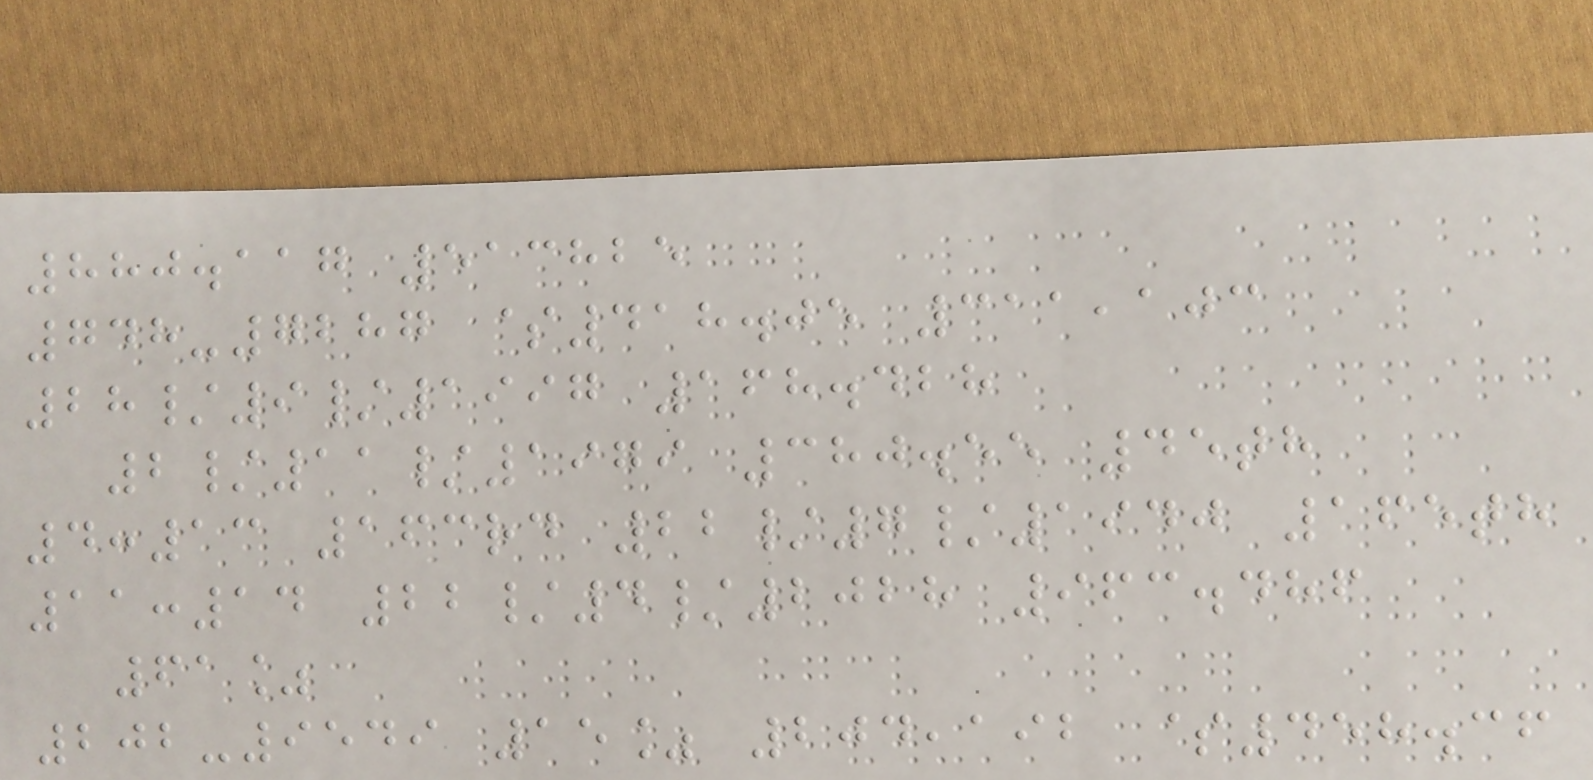880.117 513825
748-7287 $418.05 311,103
28/9/1997 168.428
2/11/1979 380.55 45th
4:13 163rd 22/7/1940 165th
11:14 22/4/2028 963.486
61%
202-9549 15% 204,192 $458.36
